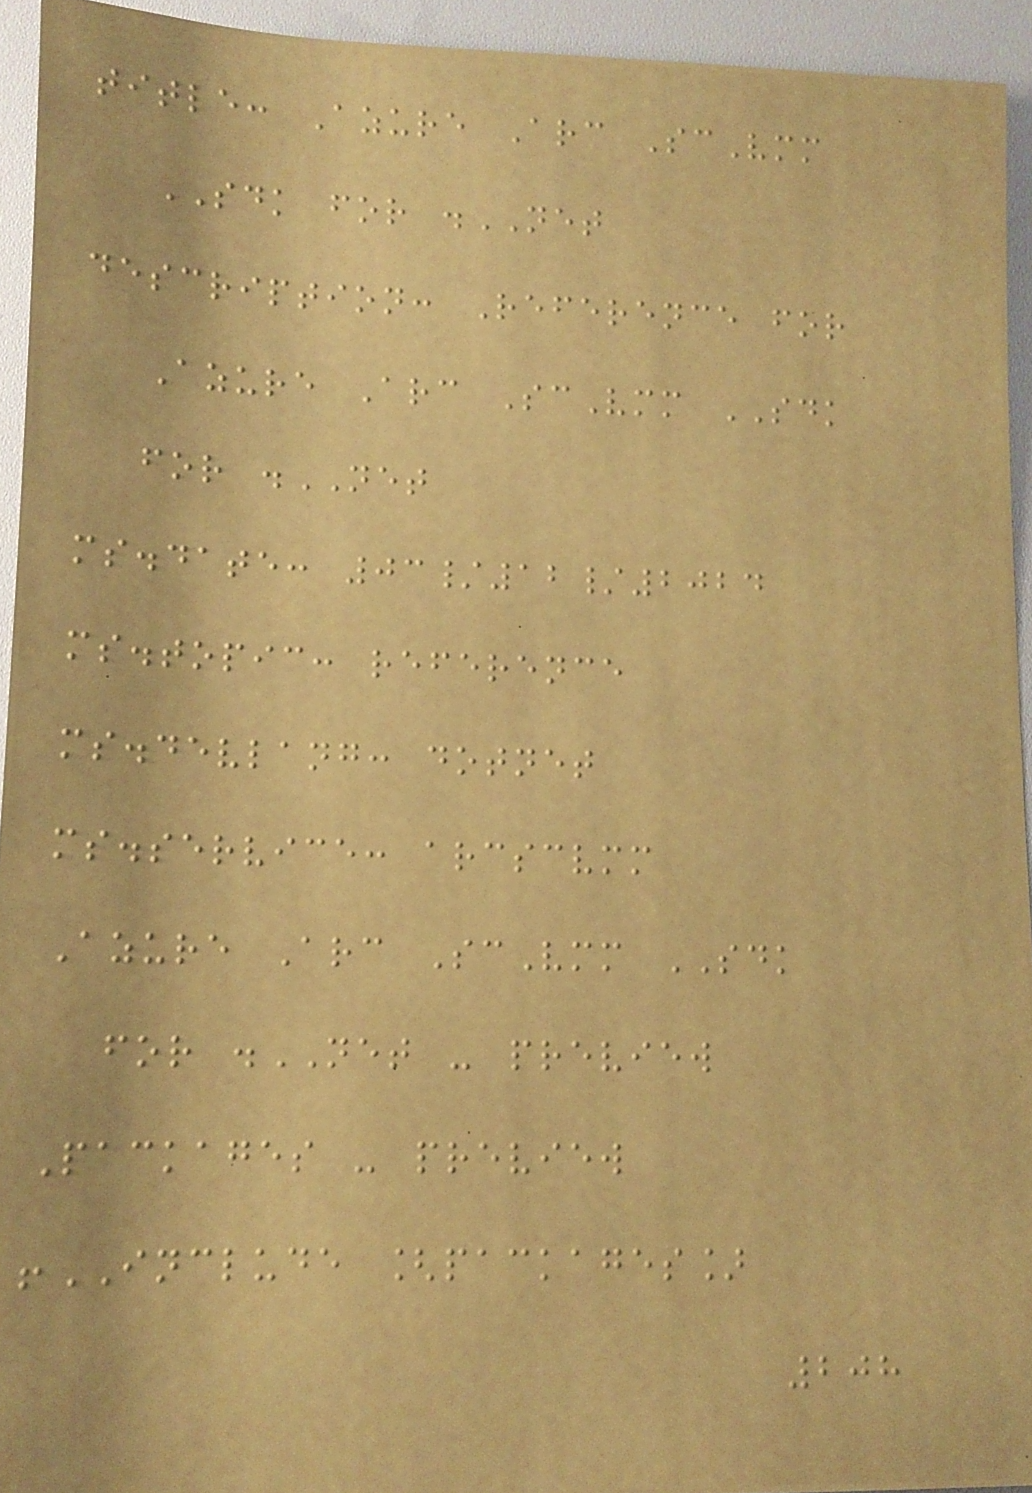title: Azure Arc ScVmm
SDK for .NET
description: Reference for
Azure Arc ScVmm SDK
for .NET
ms.date: 03/12/2024
ms.topic: reference
ms.devlang: dotnet
ms.service: arcscvmm
Azure Arc ScVmm SDK
for .NET - preview
Packages - preview
!INCLUDE [packages]
208
